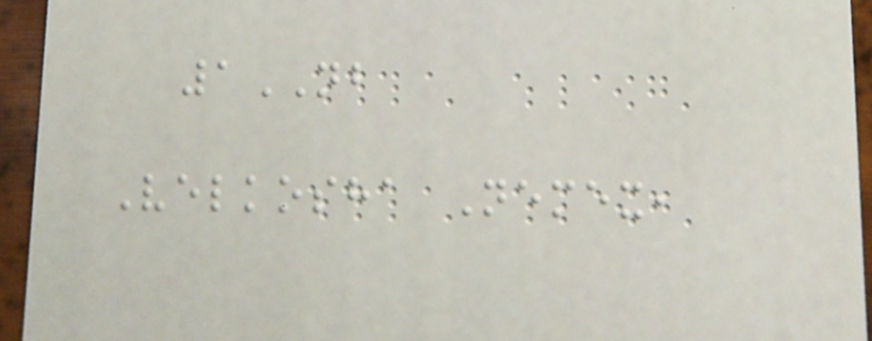1NB
Velkosha Nemex,
